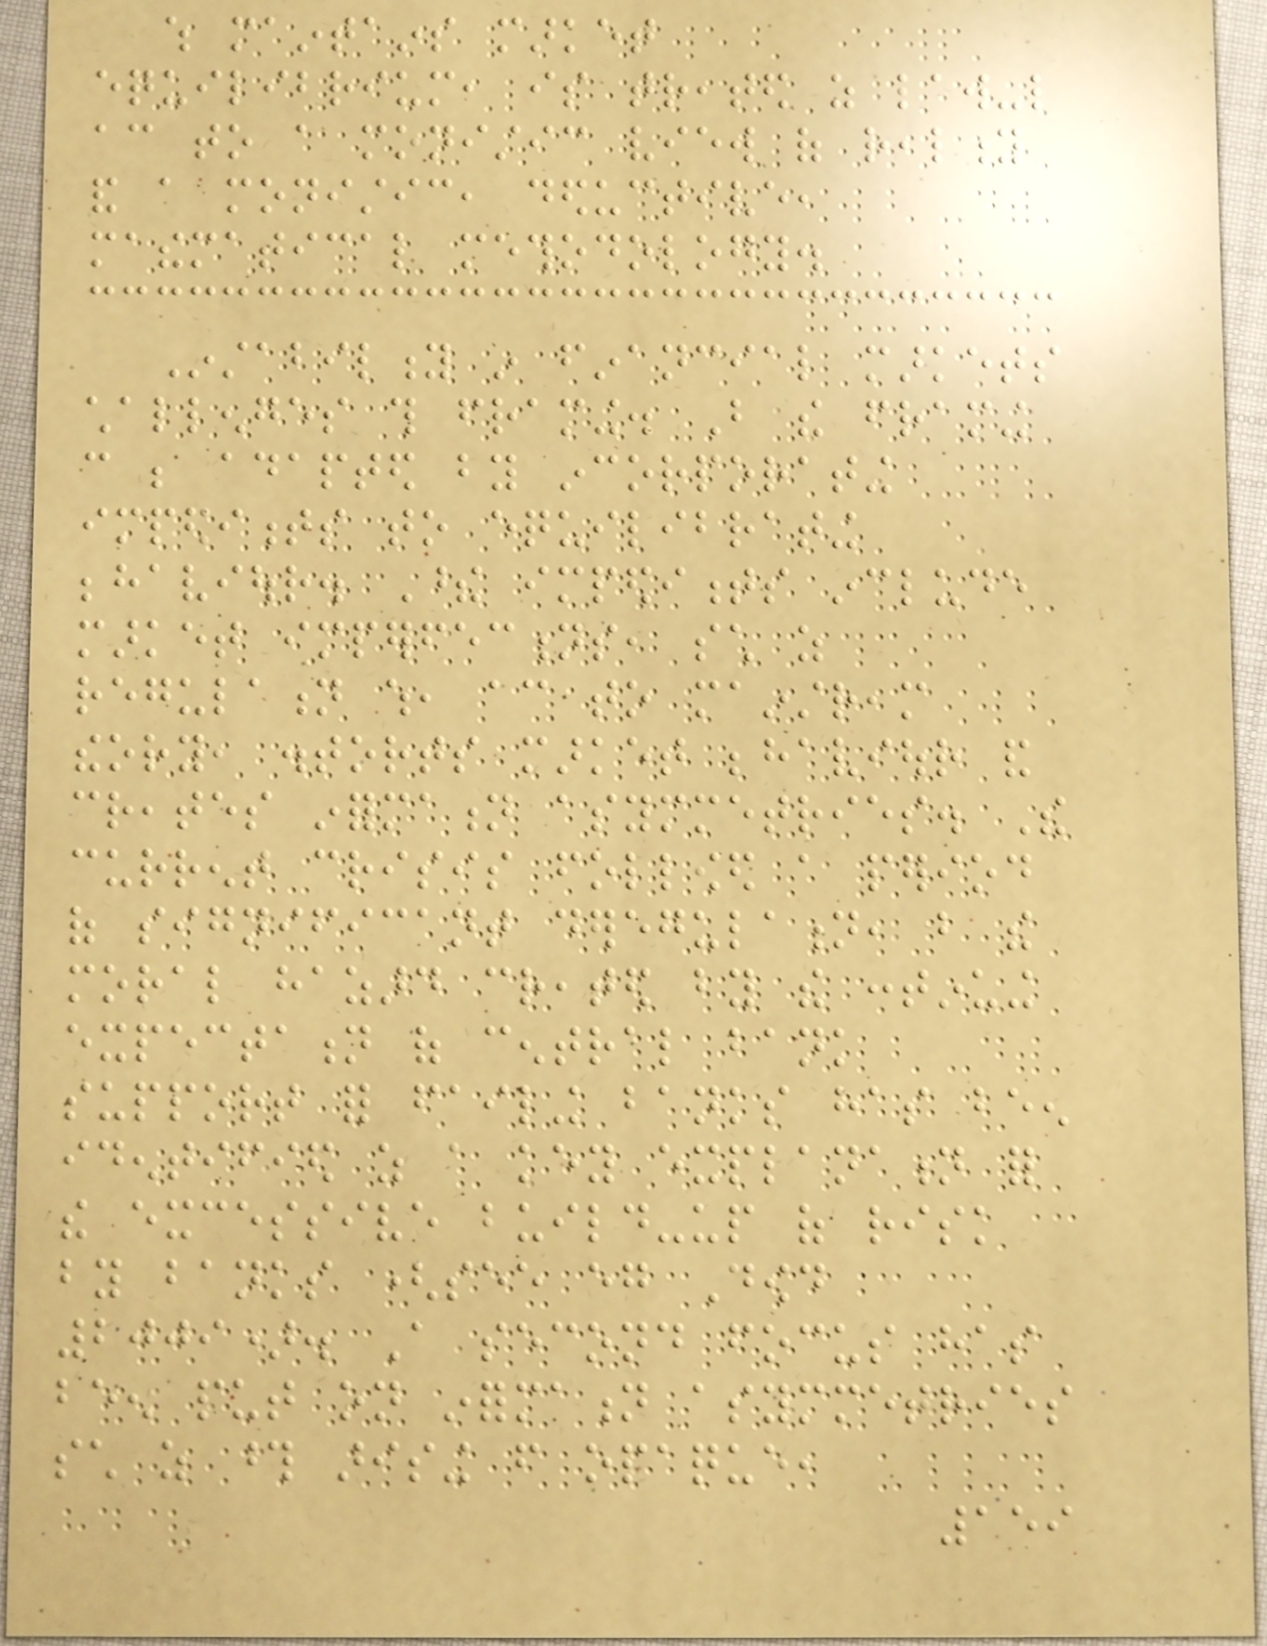which maintains market
equilibrium, is treated as law-like
according to a monistic view of reality
and a monistic, deductive,
mathematical methodology.
Instability in financial markets
challenges this framing. But the framing
can be adapted by incorporating
impediments to equilibrating
behaviour. These impediments include
market imperfections, such as
regulation which, according to mainstream
theory, distorts market behaviour and
creates information asymmetries. The
current crisis followed a period
of significant deregulation, but the
moral hazard created by the continuing
expectation of central bank
support for failing banks has been
identified as a key explanation for
the excessive build-up of risk
by banks (see eg Dowd
2009). A second focus has
been put on information asymmetries
such as those arising from opaque,
159
